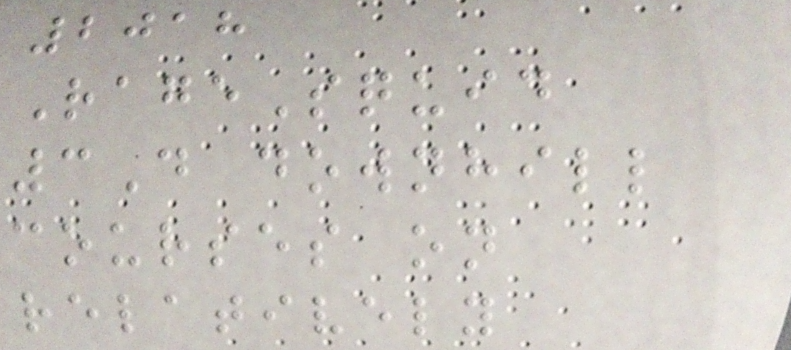2018
RageSquid
3D downhill
courses on
relatively
